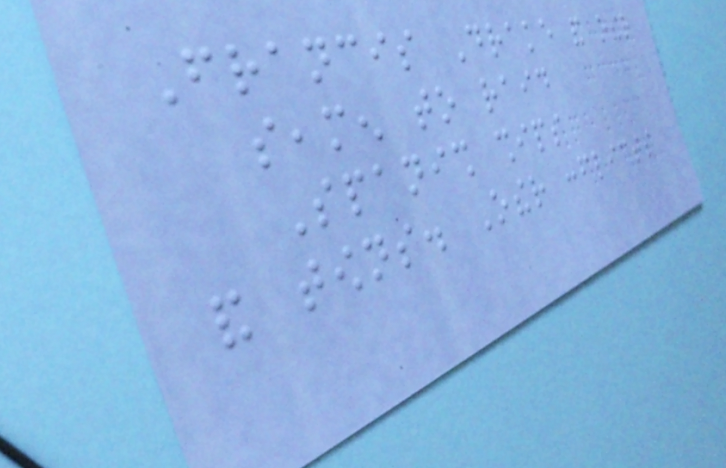Francis Drake and other
seamen to raid
Spanish ships
and towns. Other conflicts
